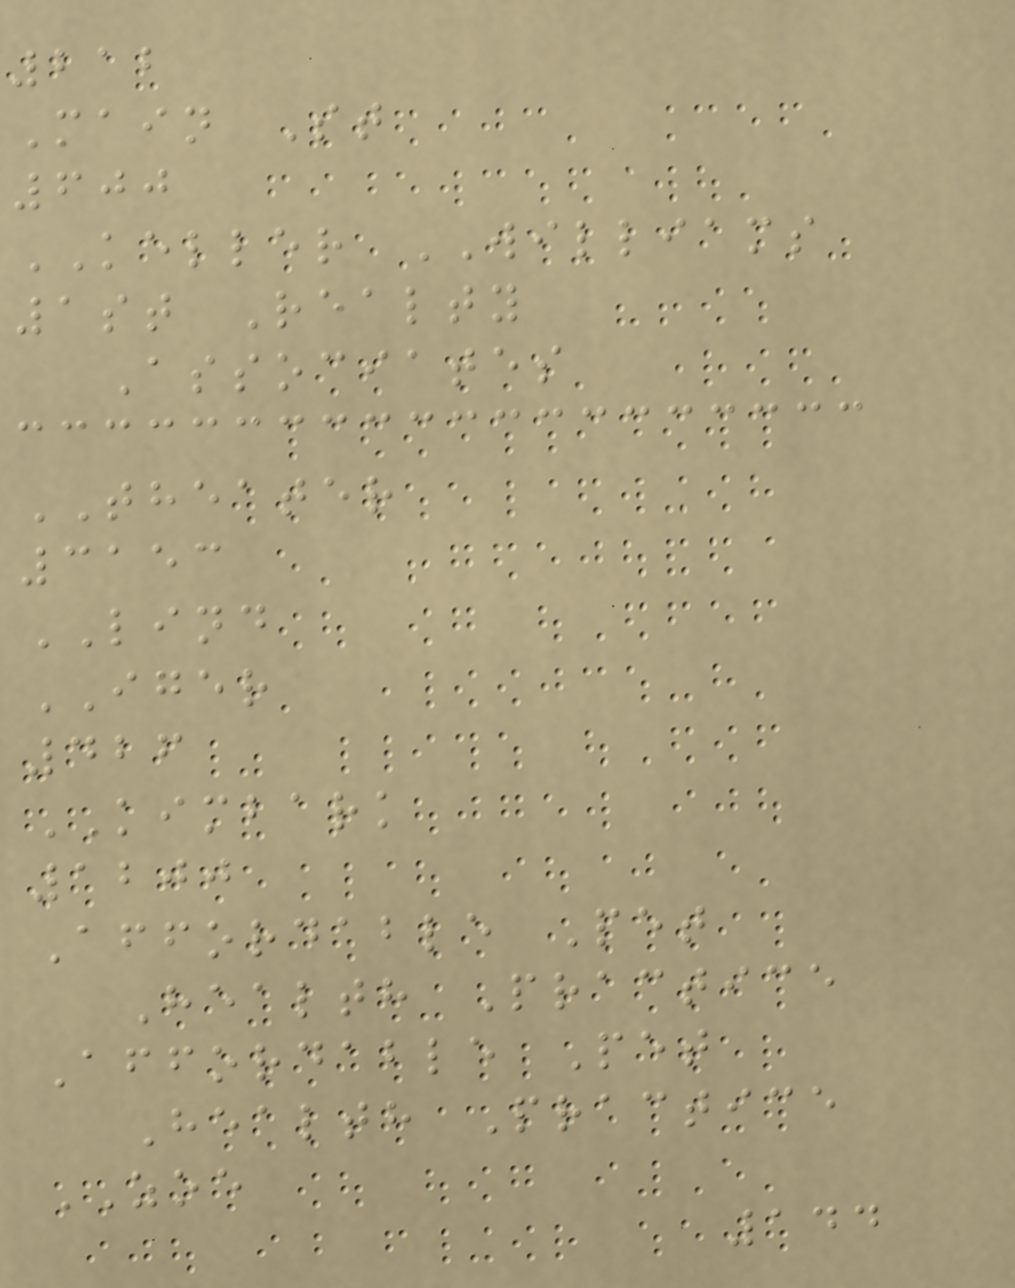212
Main St
600
KELLER WILLIAMS
1st Realty
Associates
THEATER
3153
LIND
IGER
426
KIMBARK
1200
Affordable Pet
Health Practice
Affordable Pet
Health Practice
ZOE
144
